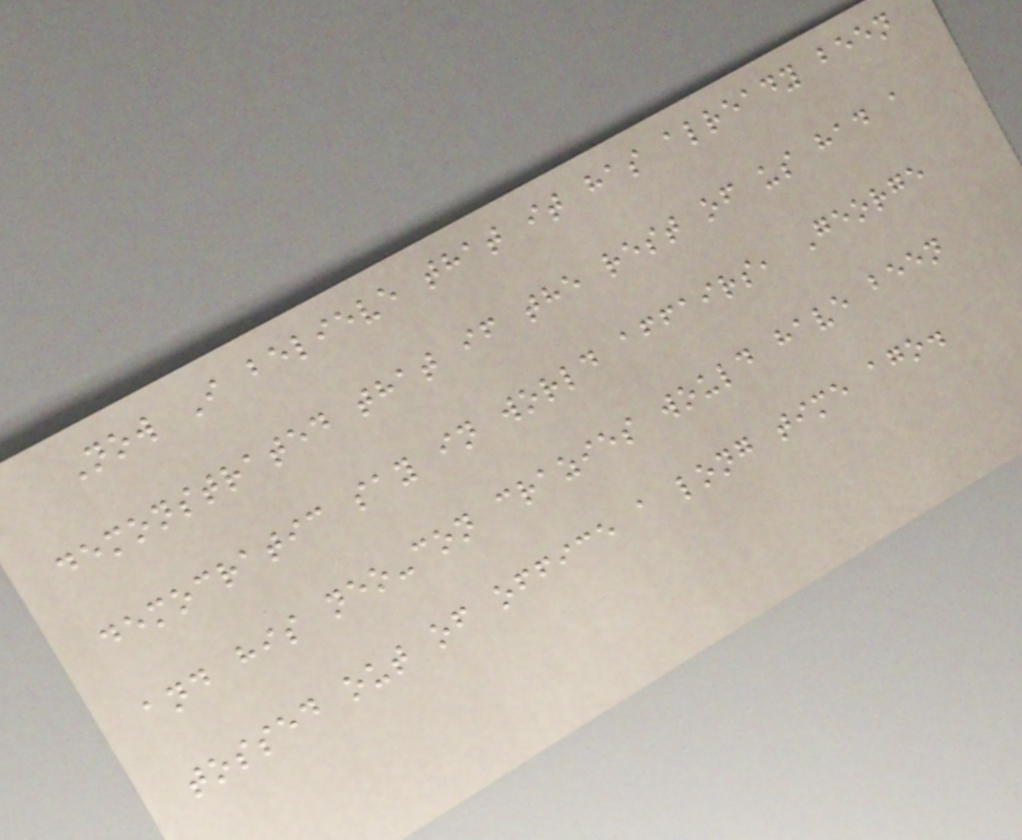Now I believe that it has already been
demonstrated that if the rest of us had a
democratic say in world affairs, George
and his neo-con crazies would have been
tossed out of office a long time ago.
